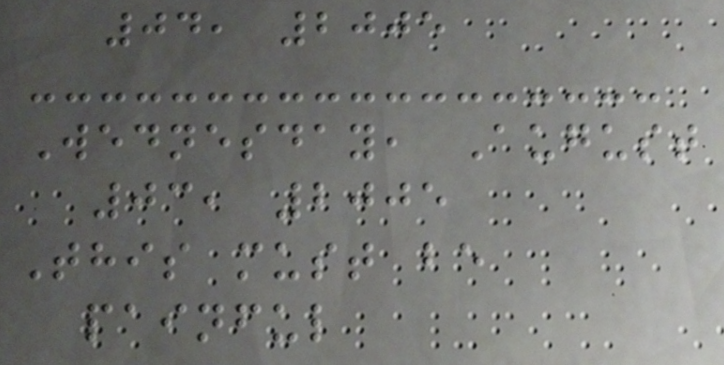04, 2005
Wednesday, August
03, 2005
This must be
painful
